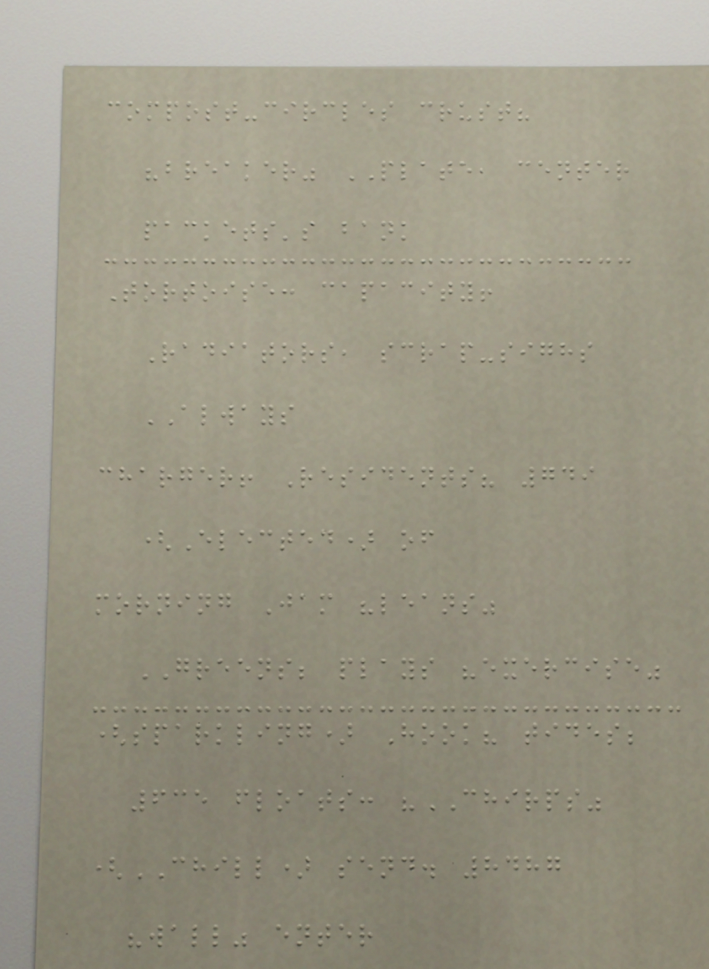compost-circles crust?
"breaker" PLATE, center
packets's bank
Tortoise: capacity!
Radiators, scrap-sighs
ALWAYS
charger! Residents? 749
(Elected) of
morning Jam "leans"
GREENS; plays "exercise"
(sparkling) Hook? tides;
635 floats: "CHIRPS"
(CHILL) send. 8487
"wall" enter
